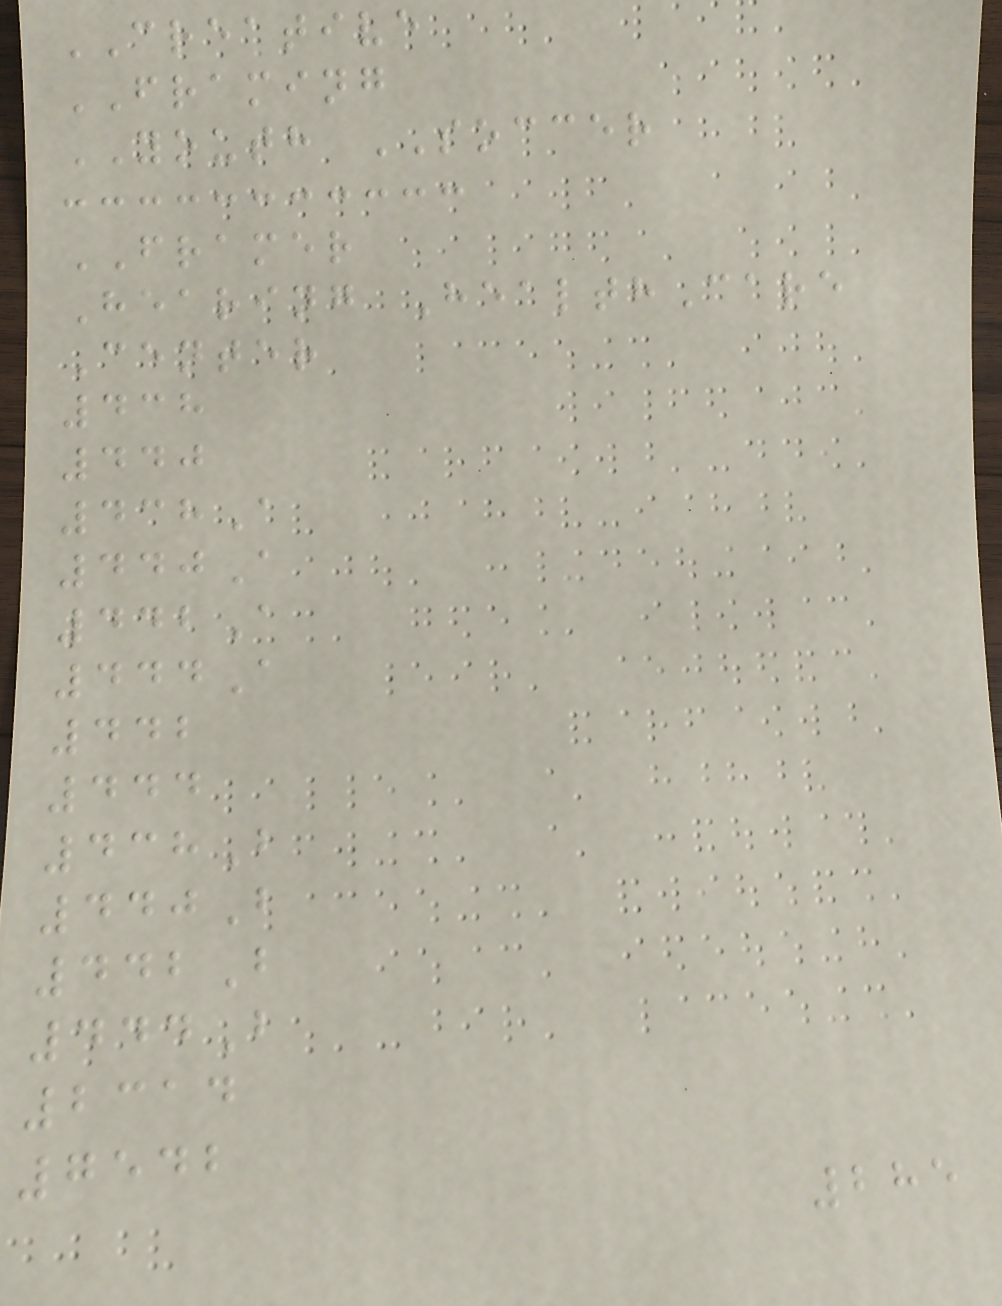CREATIVE
FRAMING
YOUTH SOCCER
FRAMER
Hearing HealthCare
Center
438
440
438A
440A
442A
444A
442
444
438B
440B
442B
444B
2314
7542
285
